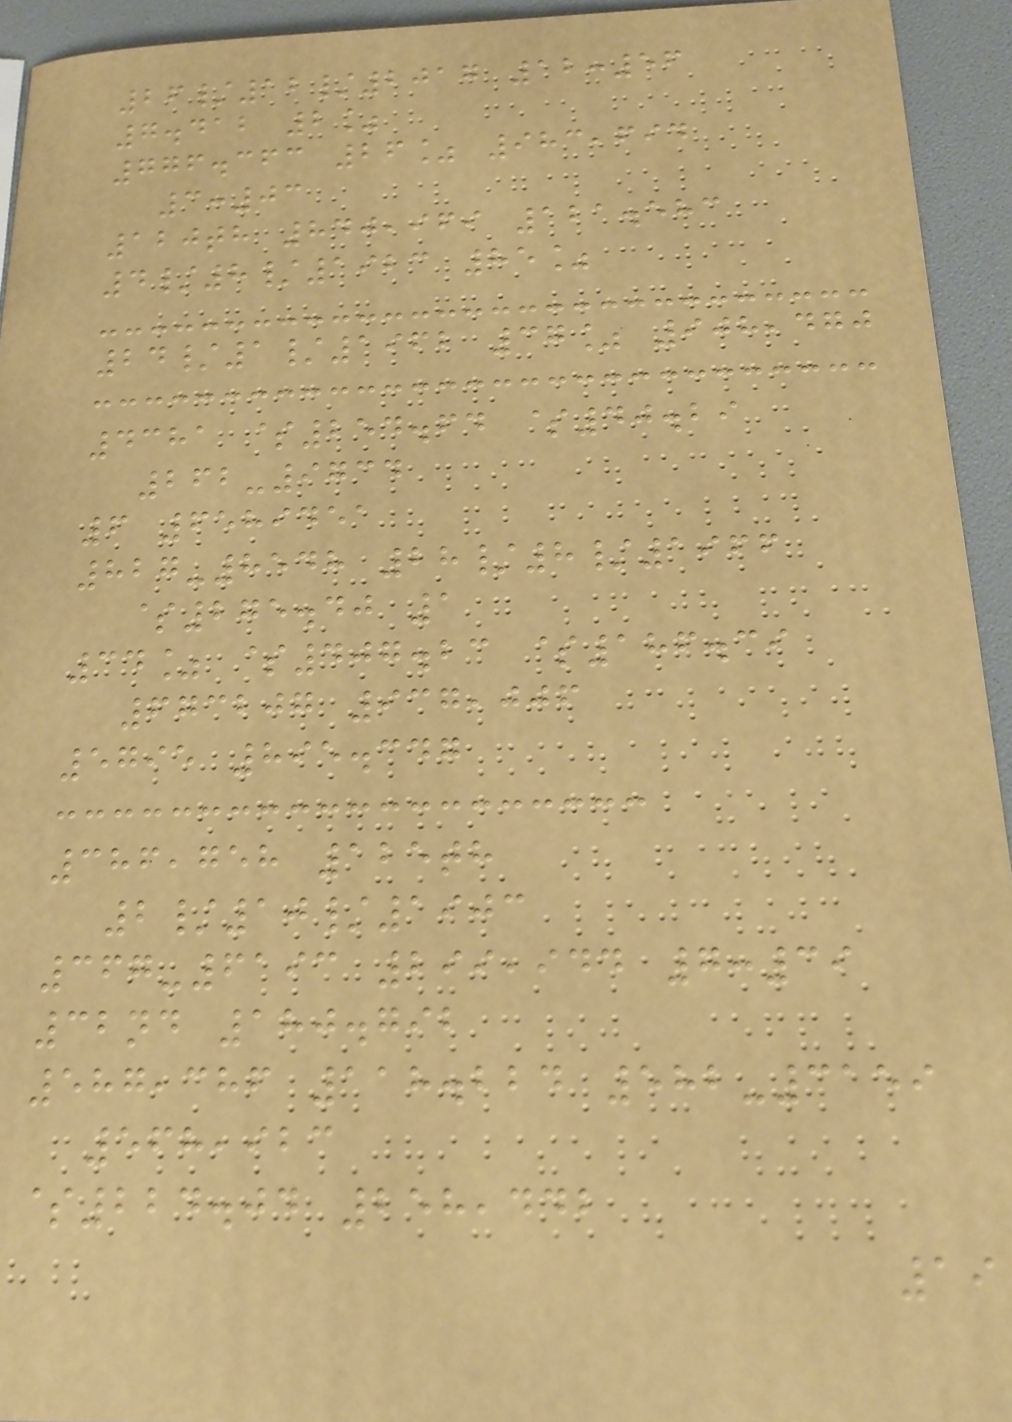26/12/2017 12:56
7.412 2%
776.363 26% 983,694
3:03
120th 840,969 121.583
4/8/1923 85%
24/1/1962 37% 908,470
4381 $254.64 $40.29
262-9734
6 6589451
827-8548 28/8/1966
$275.40 1
34% $407.23 $186.39
673207 937,006
5795 895.347
386,758 125th
2/10/1903
367-6193 299,944 7:39
32nd 180.792
587,386 118.224 582-3159
568,923
$224.04 258,442
19
